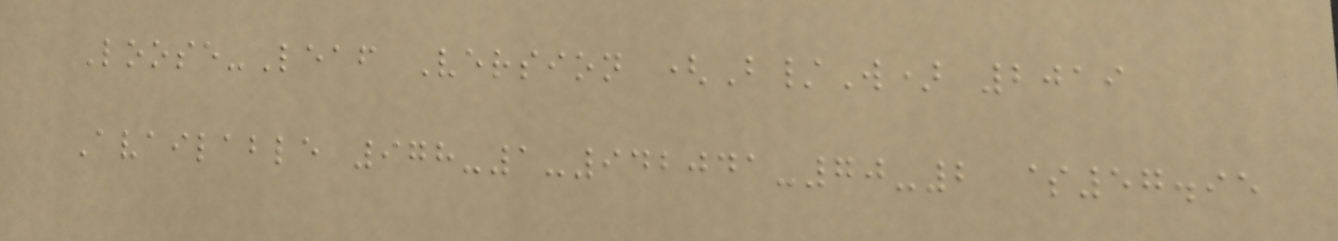Loose-Leaf Version (B/W) 2019
Available 978-1-942041-70-2 $57.95
